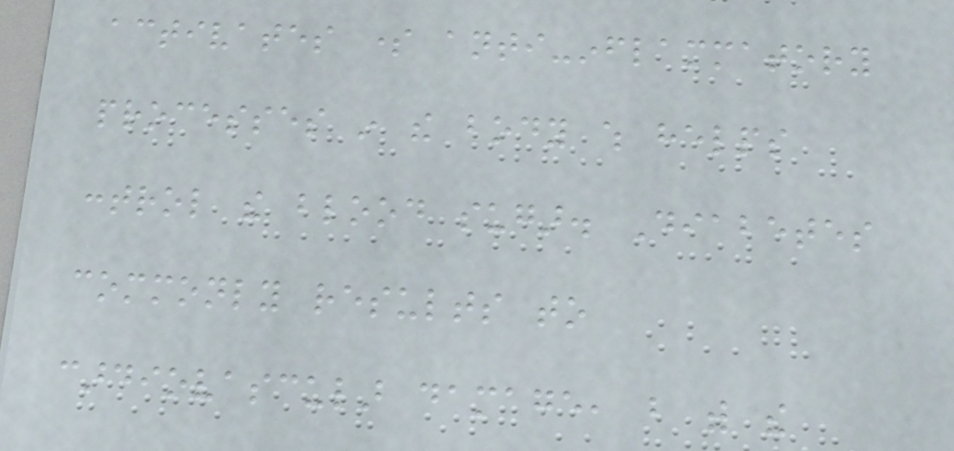activates some anti-inflammatory
processes in the body which helps
control the blood sugar. Diabetes
commonly results to
cardiovascular damage, but with the
